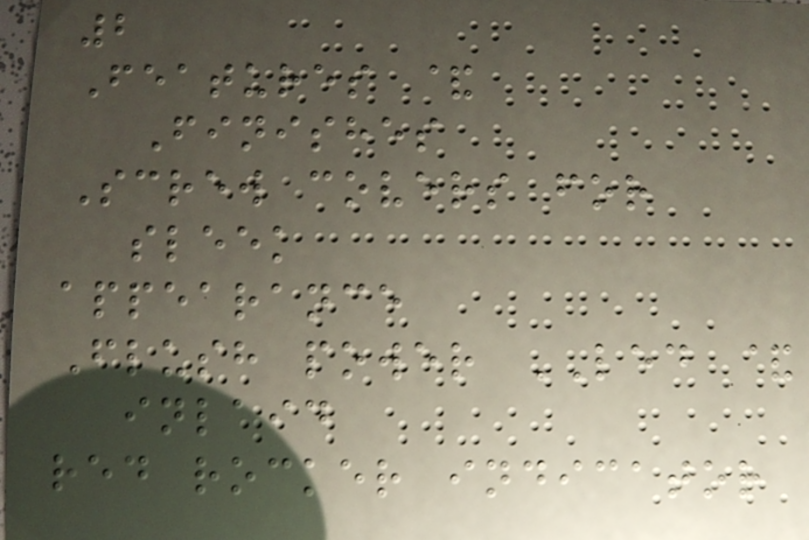2
Features &
Finishes
Screw covers for
sleek
appearance
Flush power LED &
inlaid
red rocker indicator
